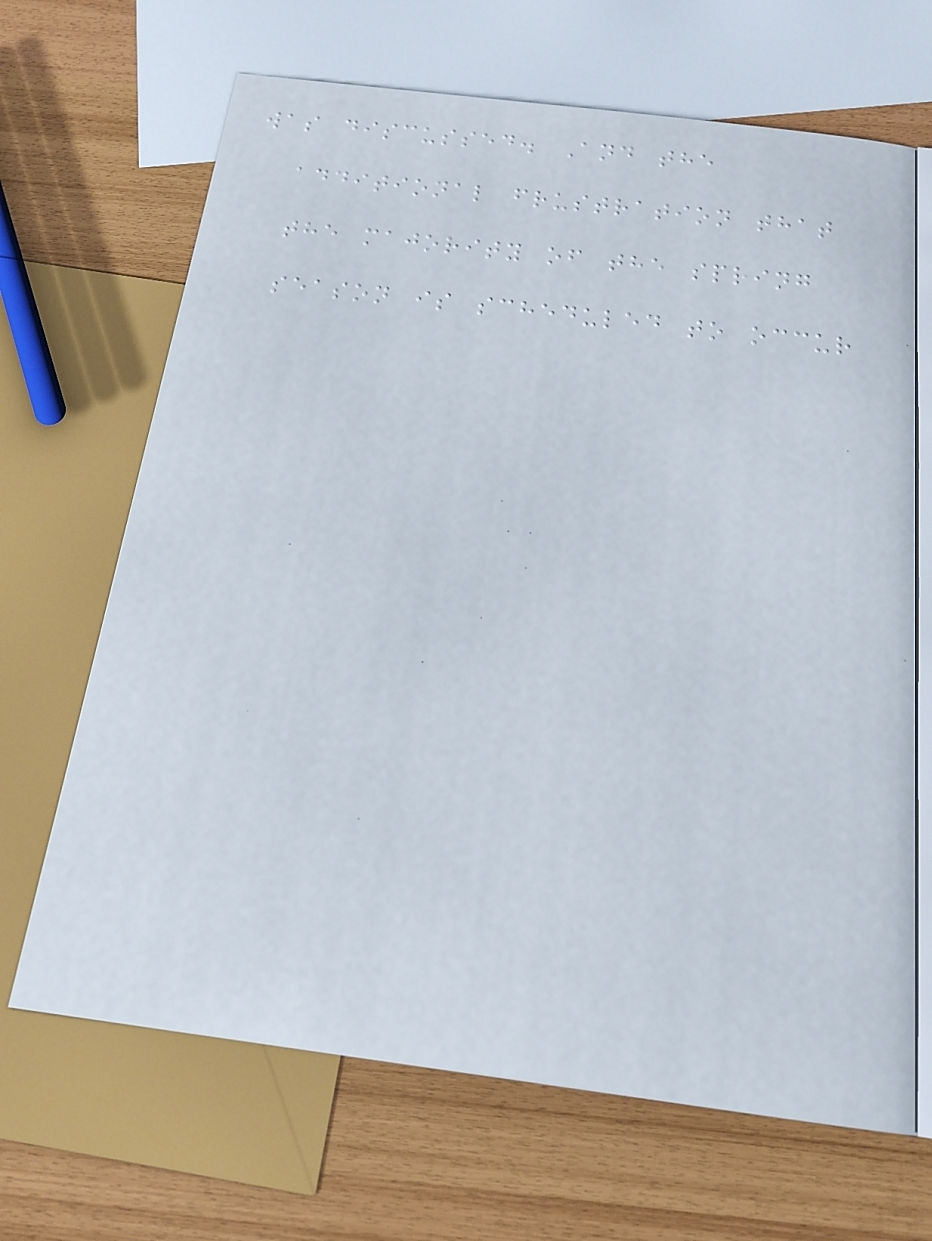was discussed. And the
additional frustration that
the majority of the spring
season is scheduled to occur
